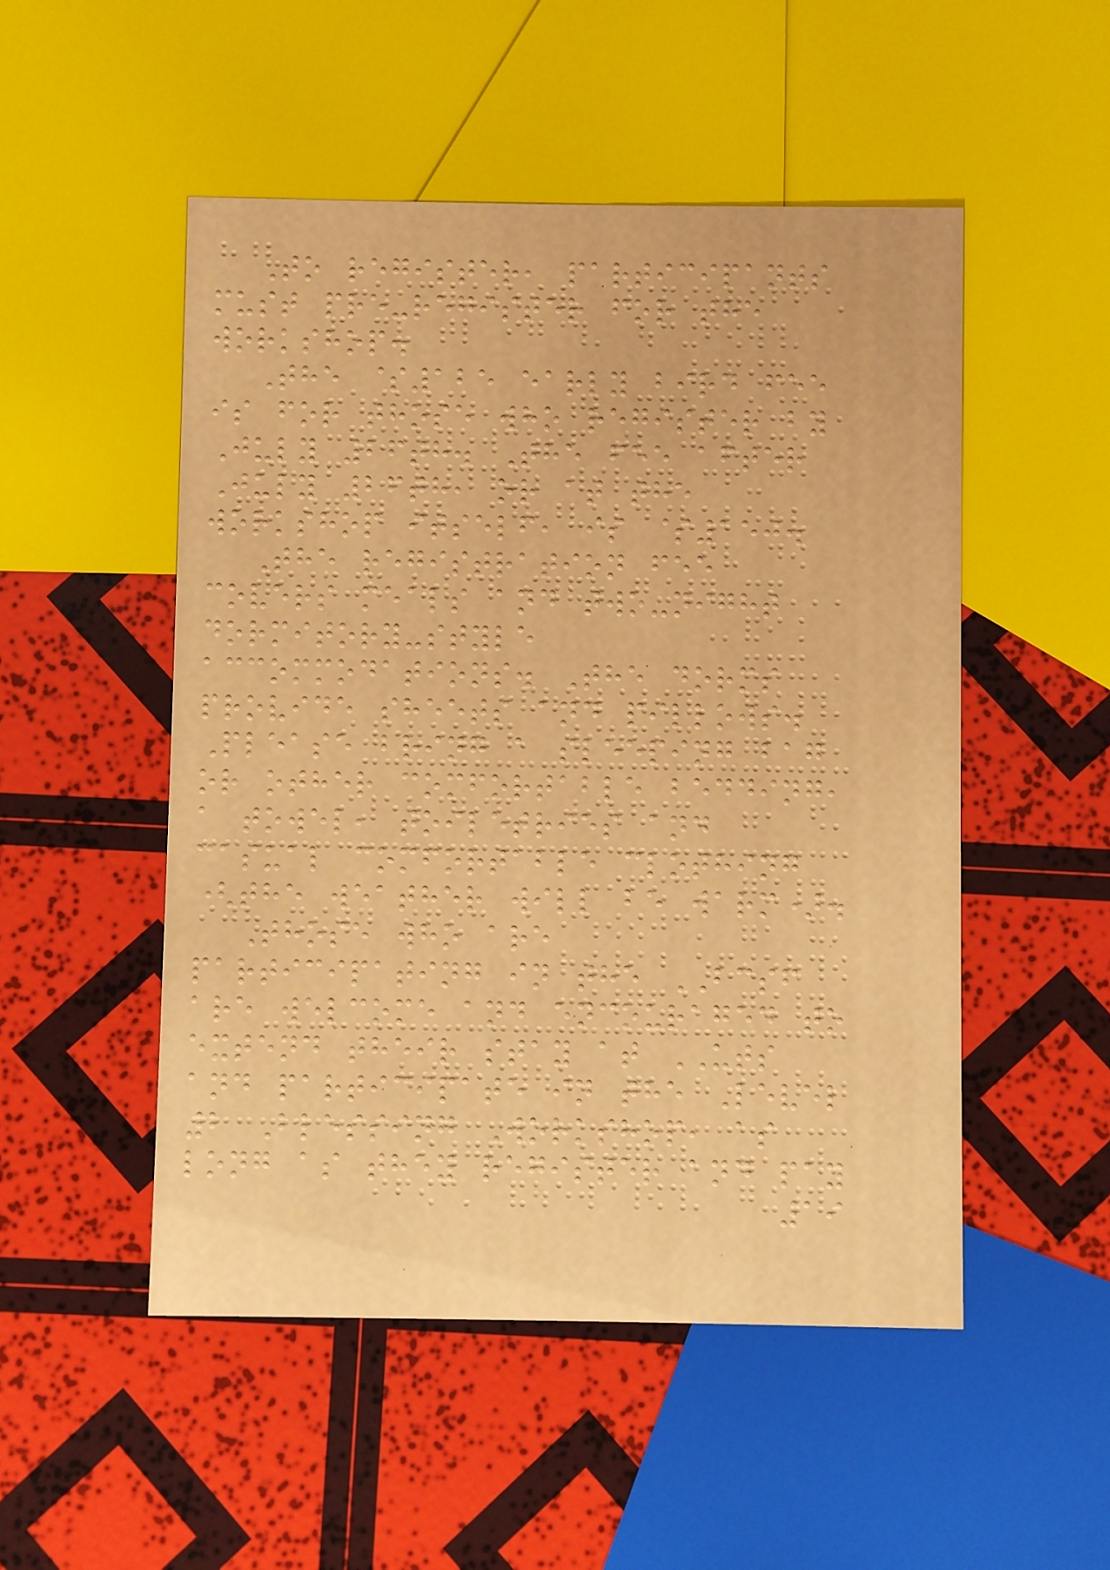To register, participants
must pre-register for the
workshop.
The $125 early bird fee
is for those who register by
July 26th. The fee after
July 26th, or at the
workshop itself, is $150.
The registration fee
covers meals and two-night
dormitory-style
accommodations. The dorms
provide sheets and pillows.
Please bring a sleeping bag
or other comfortable bedding,
a towel, toiletries and
casual comfortable clothing
(the weather will be warm).
Those who are
participating in the BCSF
are welcome and encouraged to
extend their stay at UTS
and participate in the Level
2 Blessing Workshop, as
long as they register and pay
19
